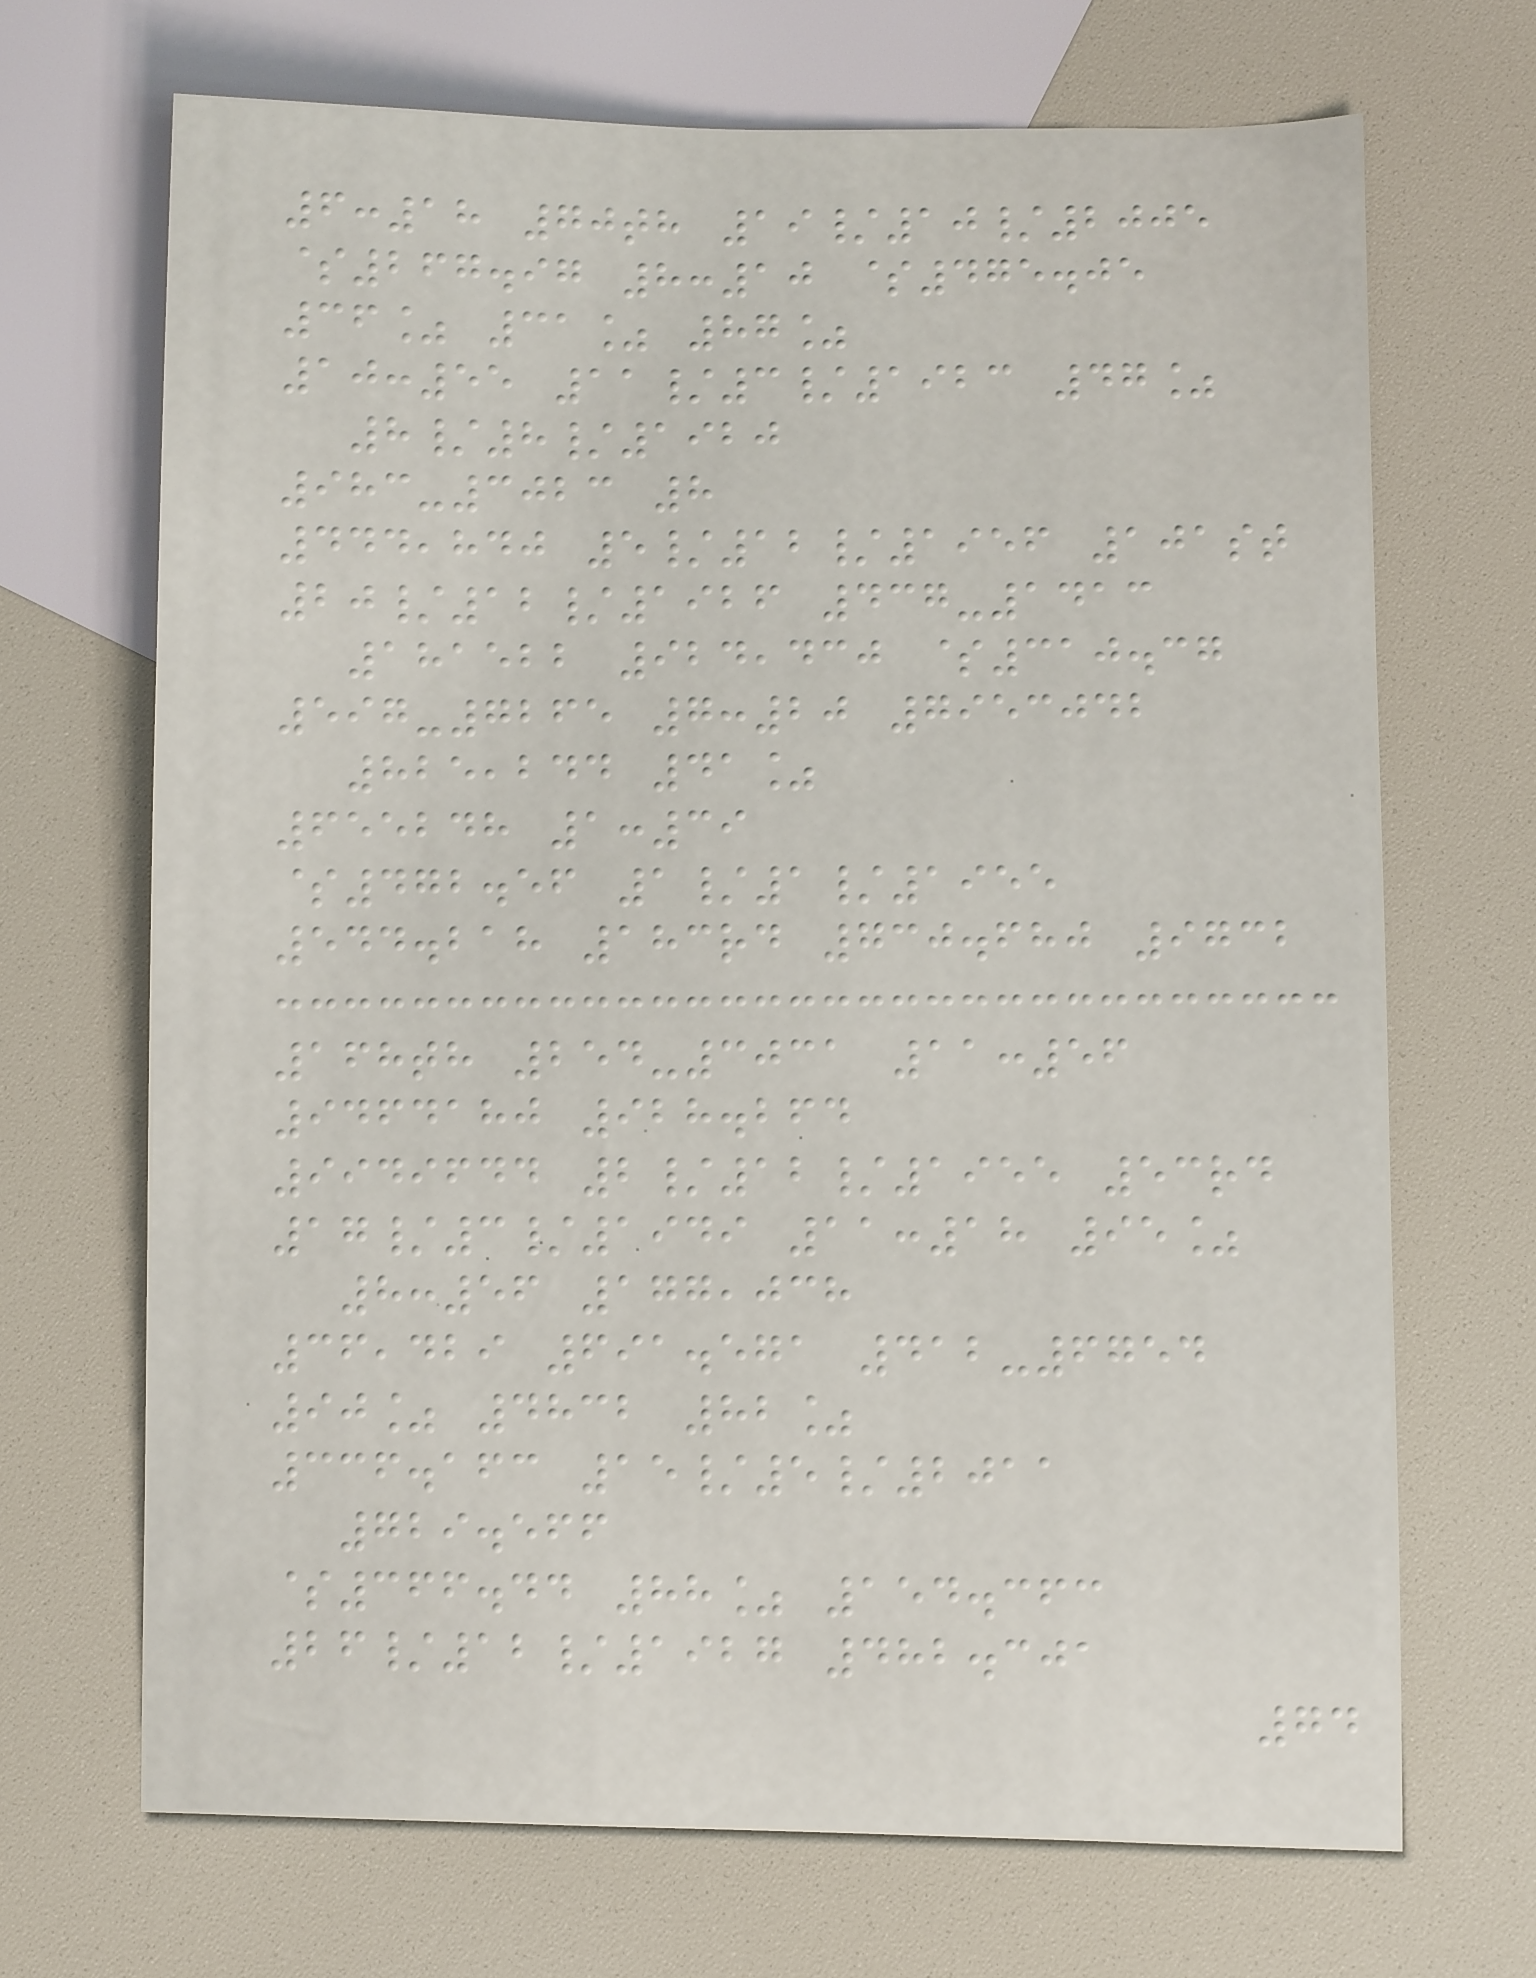6:18 70th 19/10/2005
$267.97 8:10 $475.05
36% 31% 87%
10:55 11/3/1923 47%
8/8/1920
983-3023 8
444,840 5/12/1956 101st
20/12/1926 437-1413
181522 924,430 $310.37
597-7265 7:20 7953042
825,244 41%
655248 1:39
$472.56 1/1/1955
544.218 183rd 730.680 9732
168th 254-3031 11:56
9464180 928.264
9949644 2/12/1955 53rd
17/3/1949 11:18 95%
8:56 177,038
36,429 691.571 412-6754
90% 4832 82%
336.163 15/5/2011
729.566
$366.44 88% 154.363
26/12/1927 482.301
74
